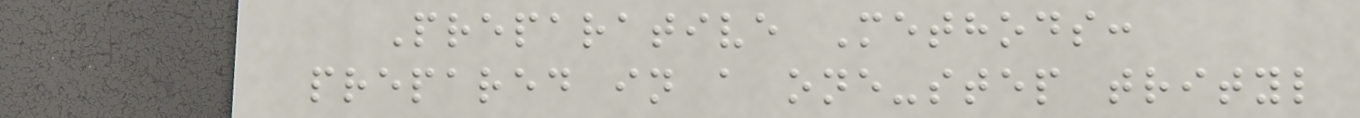Preparative Methods:
prepared in a one-step trityl
